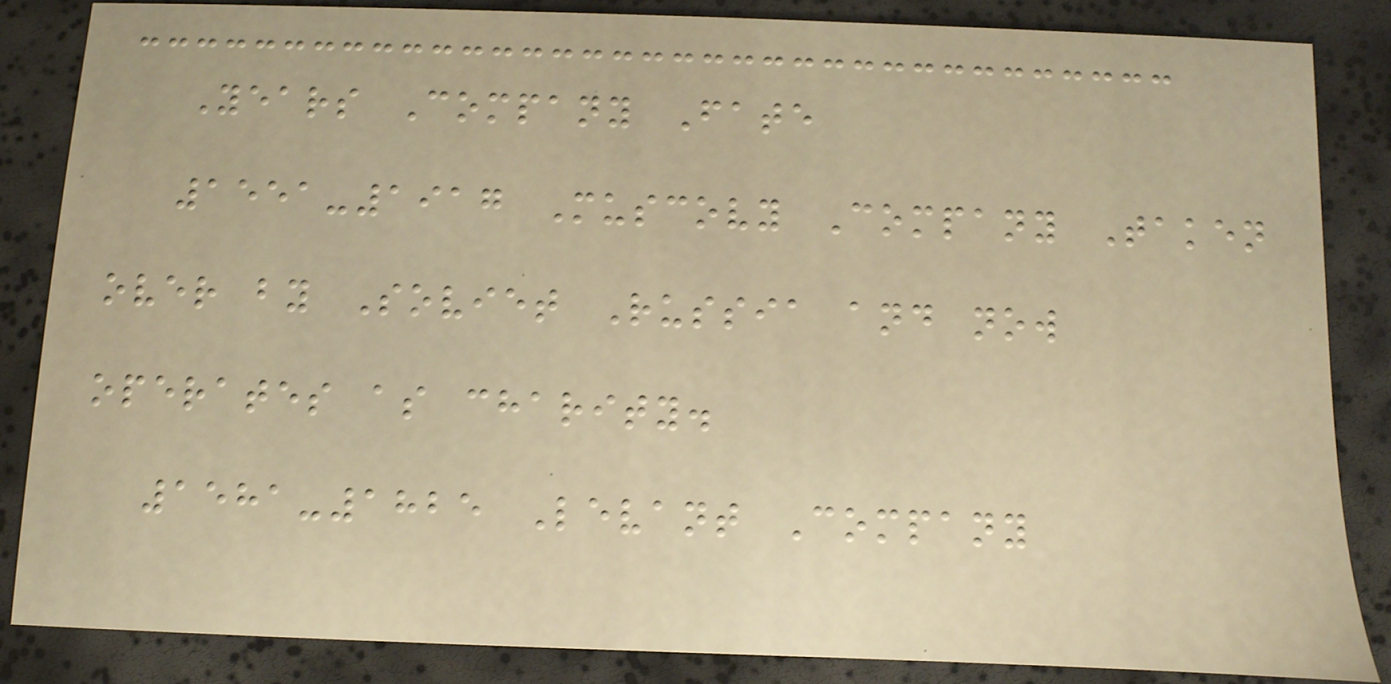Years Company Fate
1551-1917 Muscovy Company Taken
over by Soviet Russia and now
operates as charity.
1581-1825 Levant Company
